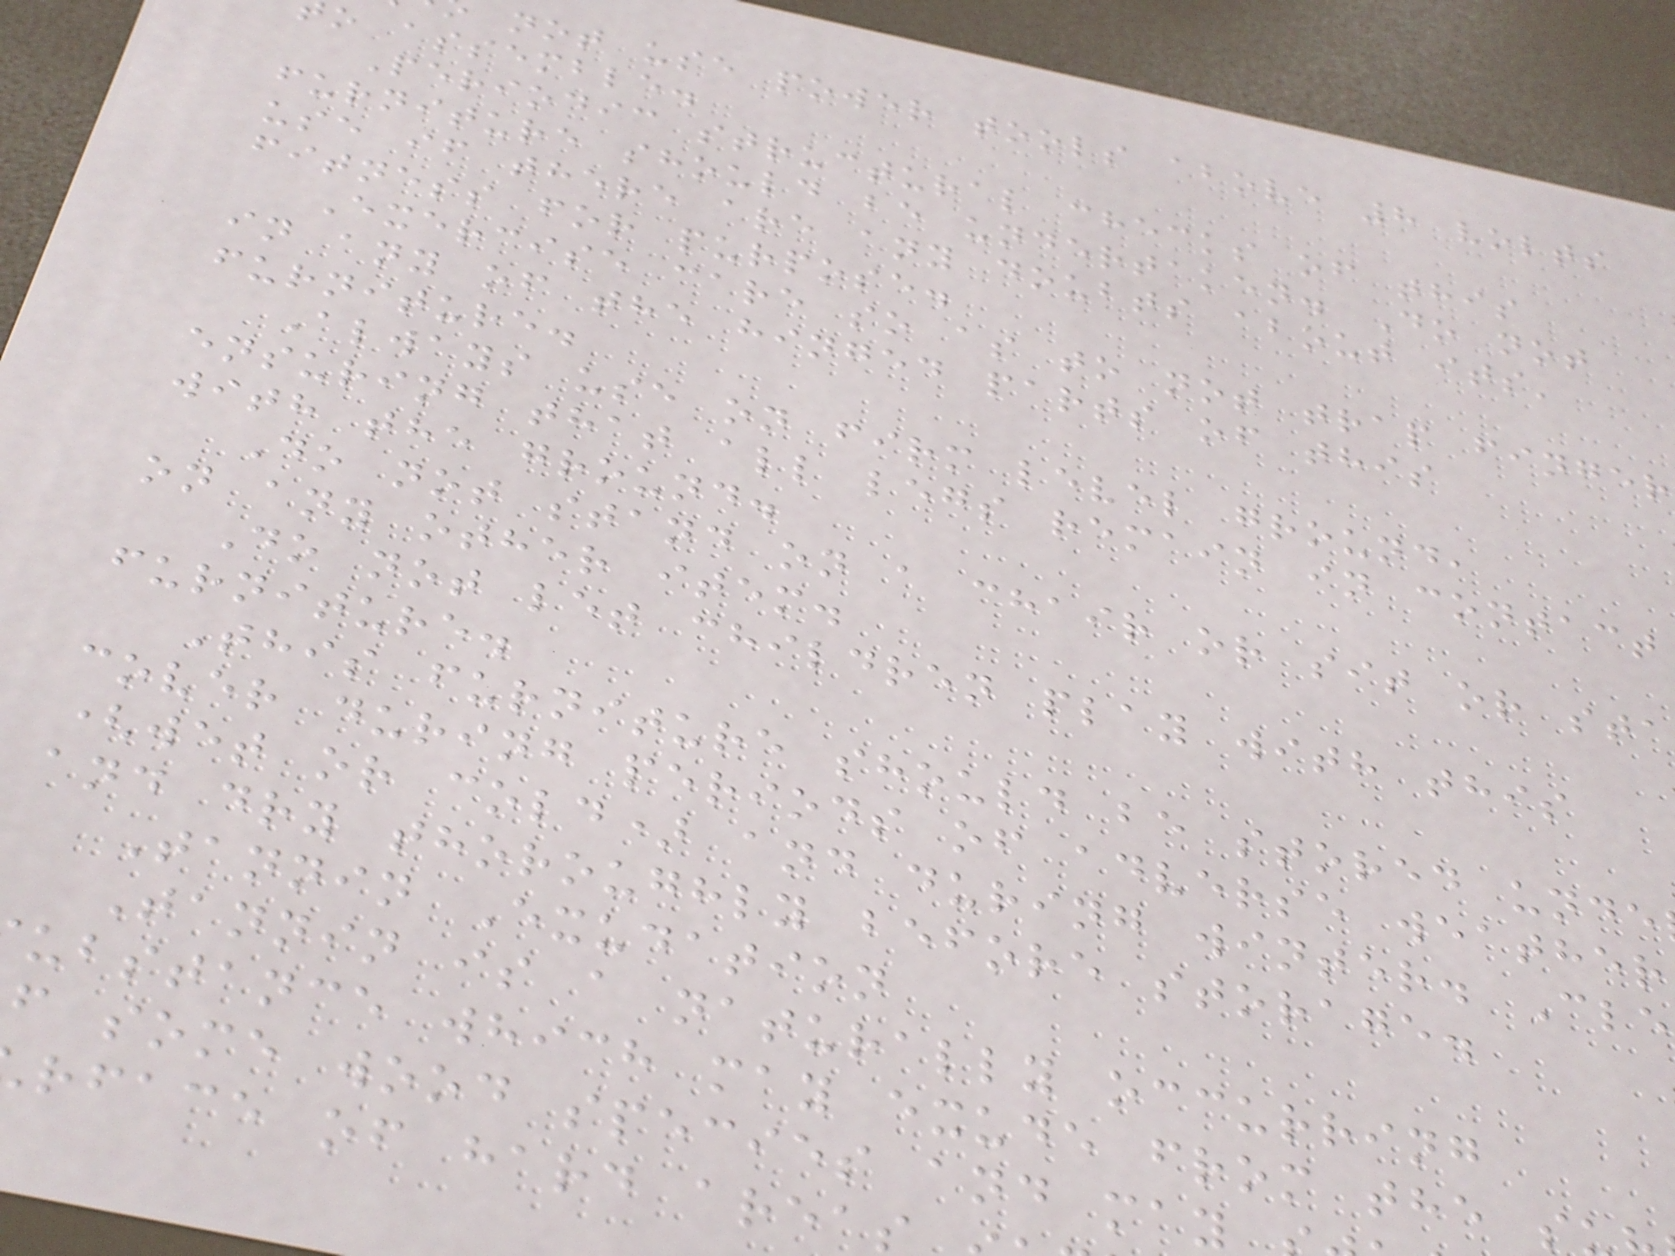not use power tools above 8 volts
o assemble.
Periodic structural checks of this
furniture should be undertaken. Do not
use if there are any doubts about its'
fitness for purpose.
Exercise care so as to not trap finger
in any of the hinged parts of this
furniture.
Always use on firm level ground,
ensuring that all legs remain in contact
with the ground.
Do not stand on a chair or sit or sta
on any other item.
Do not let children play with this
furniture.
This furniture should be stored unde
cover during periods of adverse weather
(wet or cold) and during winter. Cle
and dry thoroughly before storage.
Tannin Exudation
Tannin is a naturally occurring
ubstance which may exude from the s
f some wood species and may
rface of hard area
